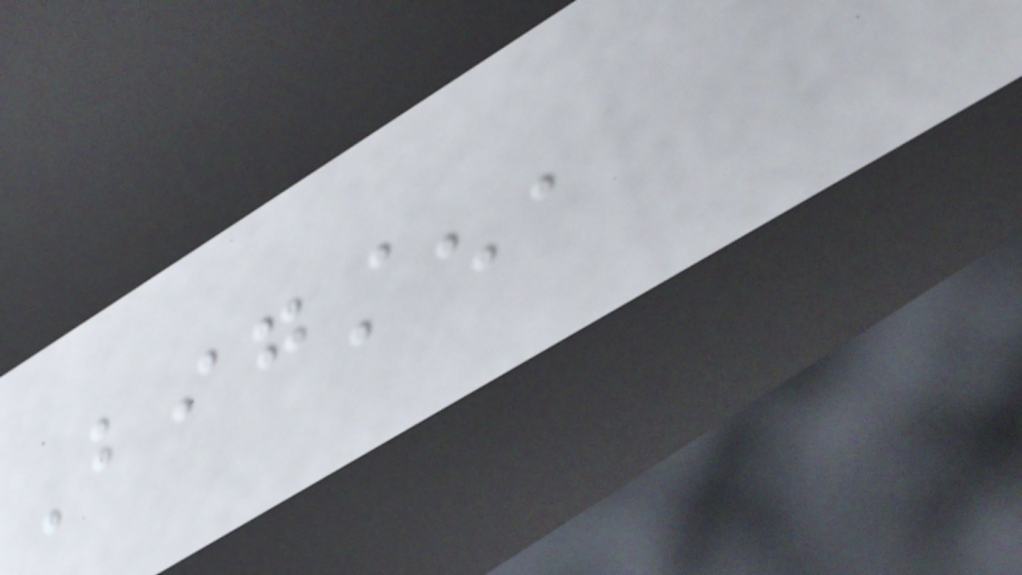Bigsten,
